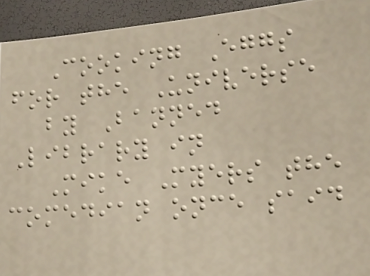Cooking Eggs
for the Universe
by Banned
Library in
Mike Myers the
comedian once said
